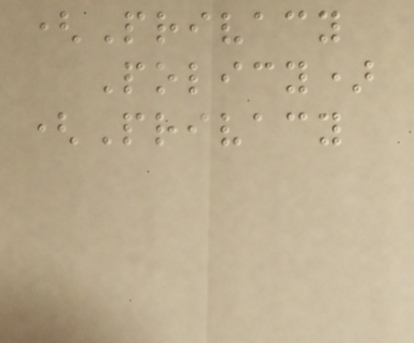(Privacy
Policy)
(Privacy
